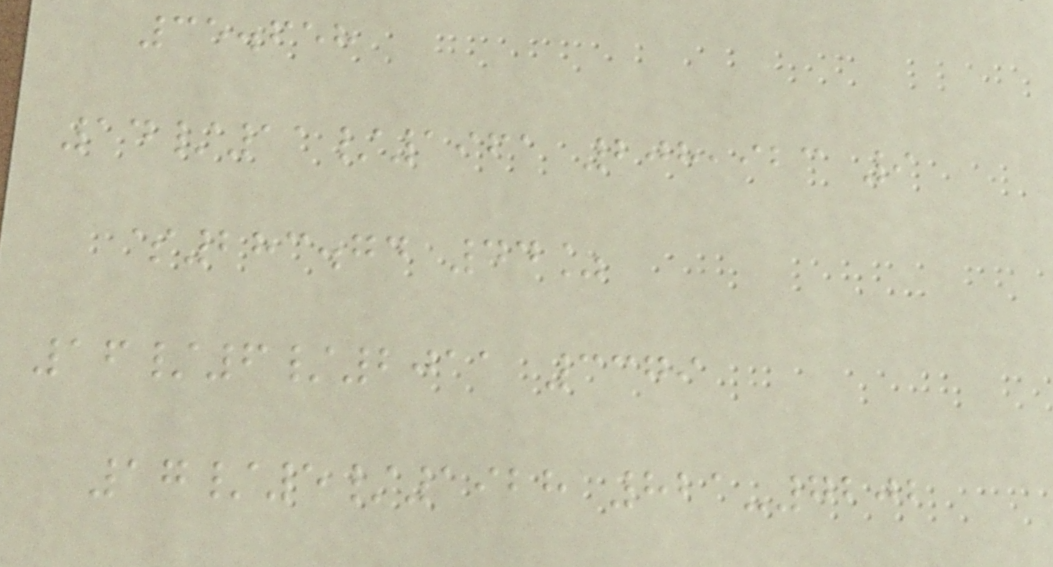35.658
14/11/1961 208,923 9
$283.74 44%
16/6/2011 3379
17/5/1928 821-7202
